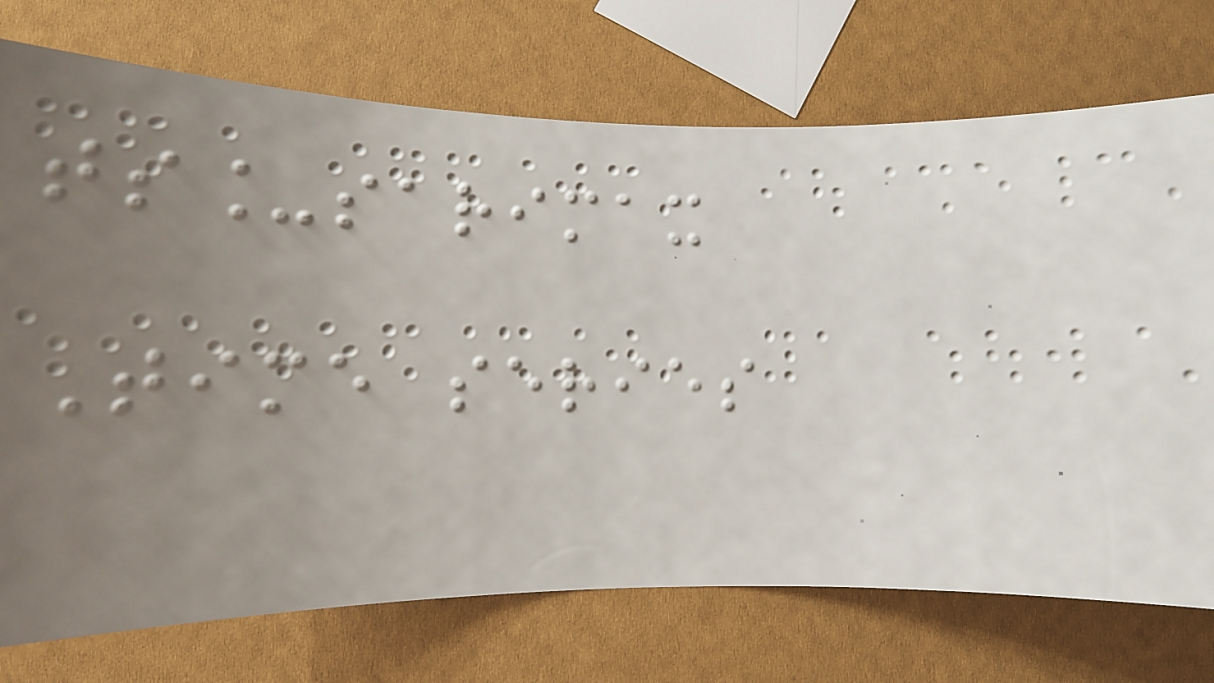ts_sarimax
Time series
